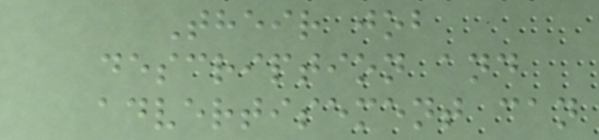Their job
description and
advertisement can
